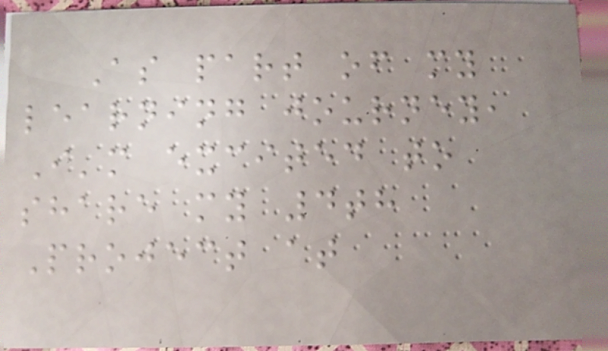As part of my
learning journey,
I'm excited to
share my 4th
Project at
